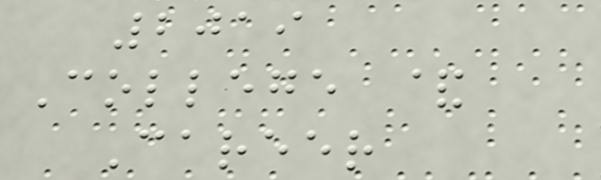2019
College &
Career
